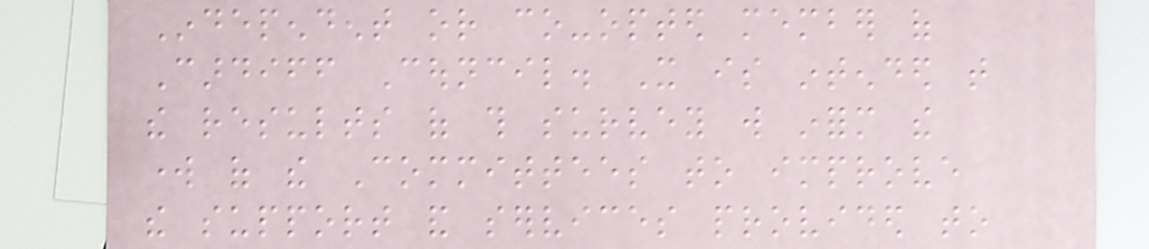Independent or co-opted member of
Cardiff Council. It is intended that
the results of this survey will inform the
work of the Committees to improve
the support and services provided to
